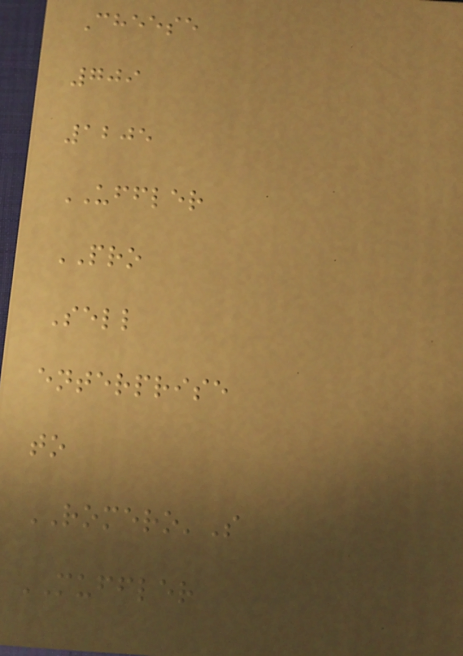Cheese
709
1205
UFFLER
PRO
Sell
enterprise
to
ROMERO'S
MUFFLER
